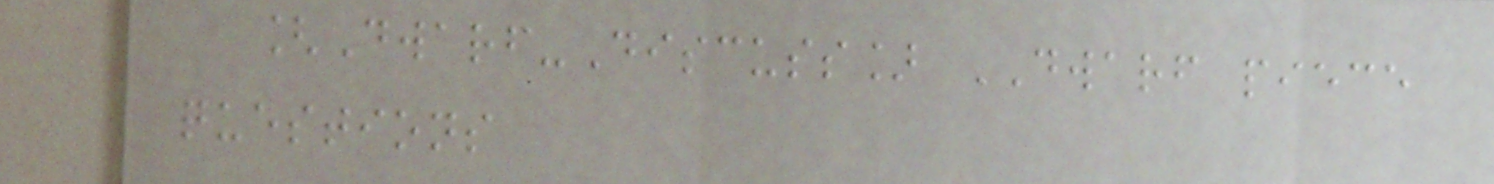[Dwarf-Discuss] DWARF piece
questions
